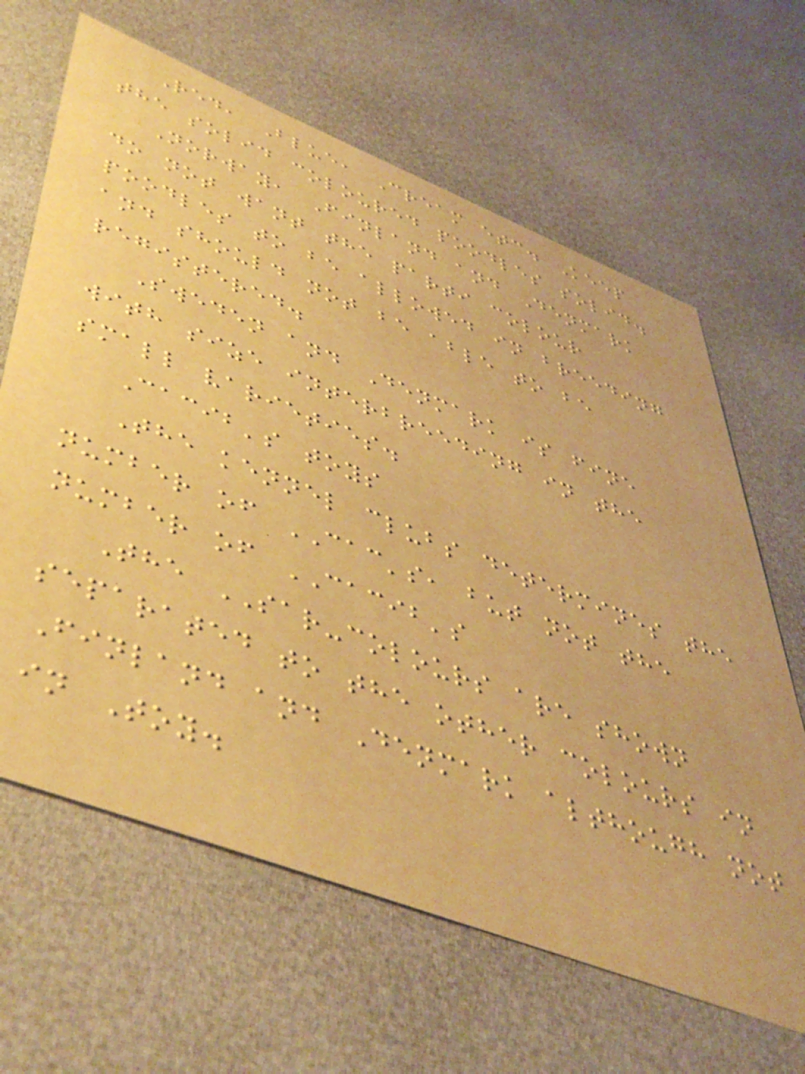Red, Blue, Cream etc. Keep
the solid coloured poodles solid.
Norway, Finland and Denmark
do not want the parti colour
poodles to be allowed in breeding
and should not be able to be
registered.
Sweden and Denmark is fine
with size interbreeding in the
small varieties.
Cacib's toys
The kennel clubs determines the
number of CAC's, but not the
number of CACIB's
The SAR-colours are shown
separated to the other colours in
Finland and Denmark although not
in Toy.
